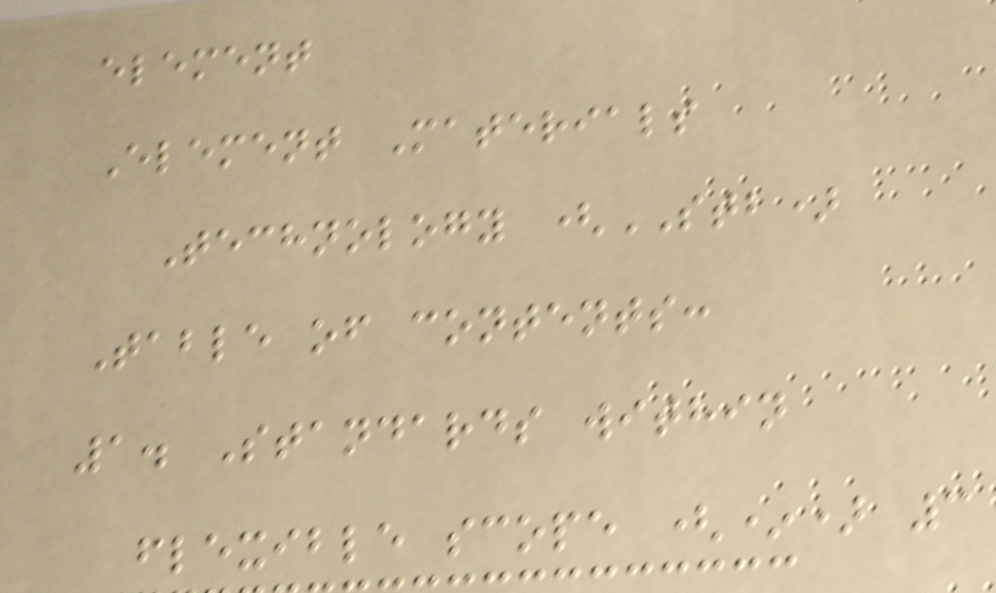element
Element Materials
Technology (STB)
Table of contents:
1. Standards within
flexible scope (*) 3
